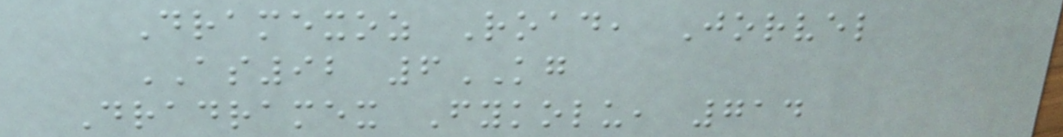Dramexoz Road, Jorvel
AS92 6KG
Dradramex Fykolu, 714
